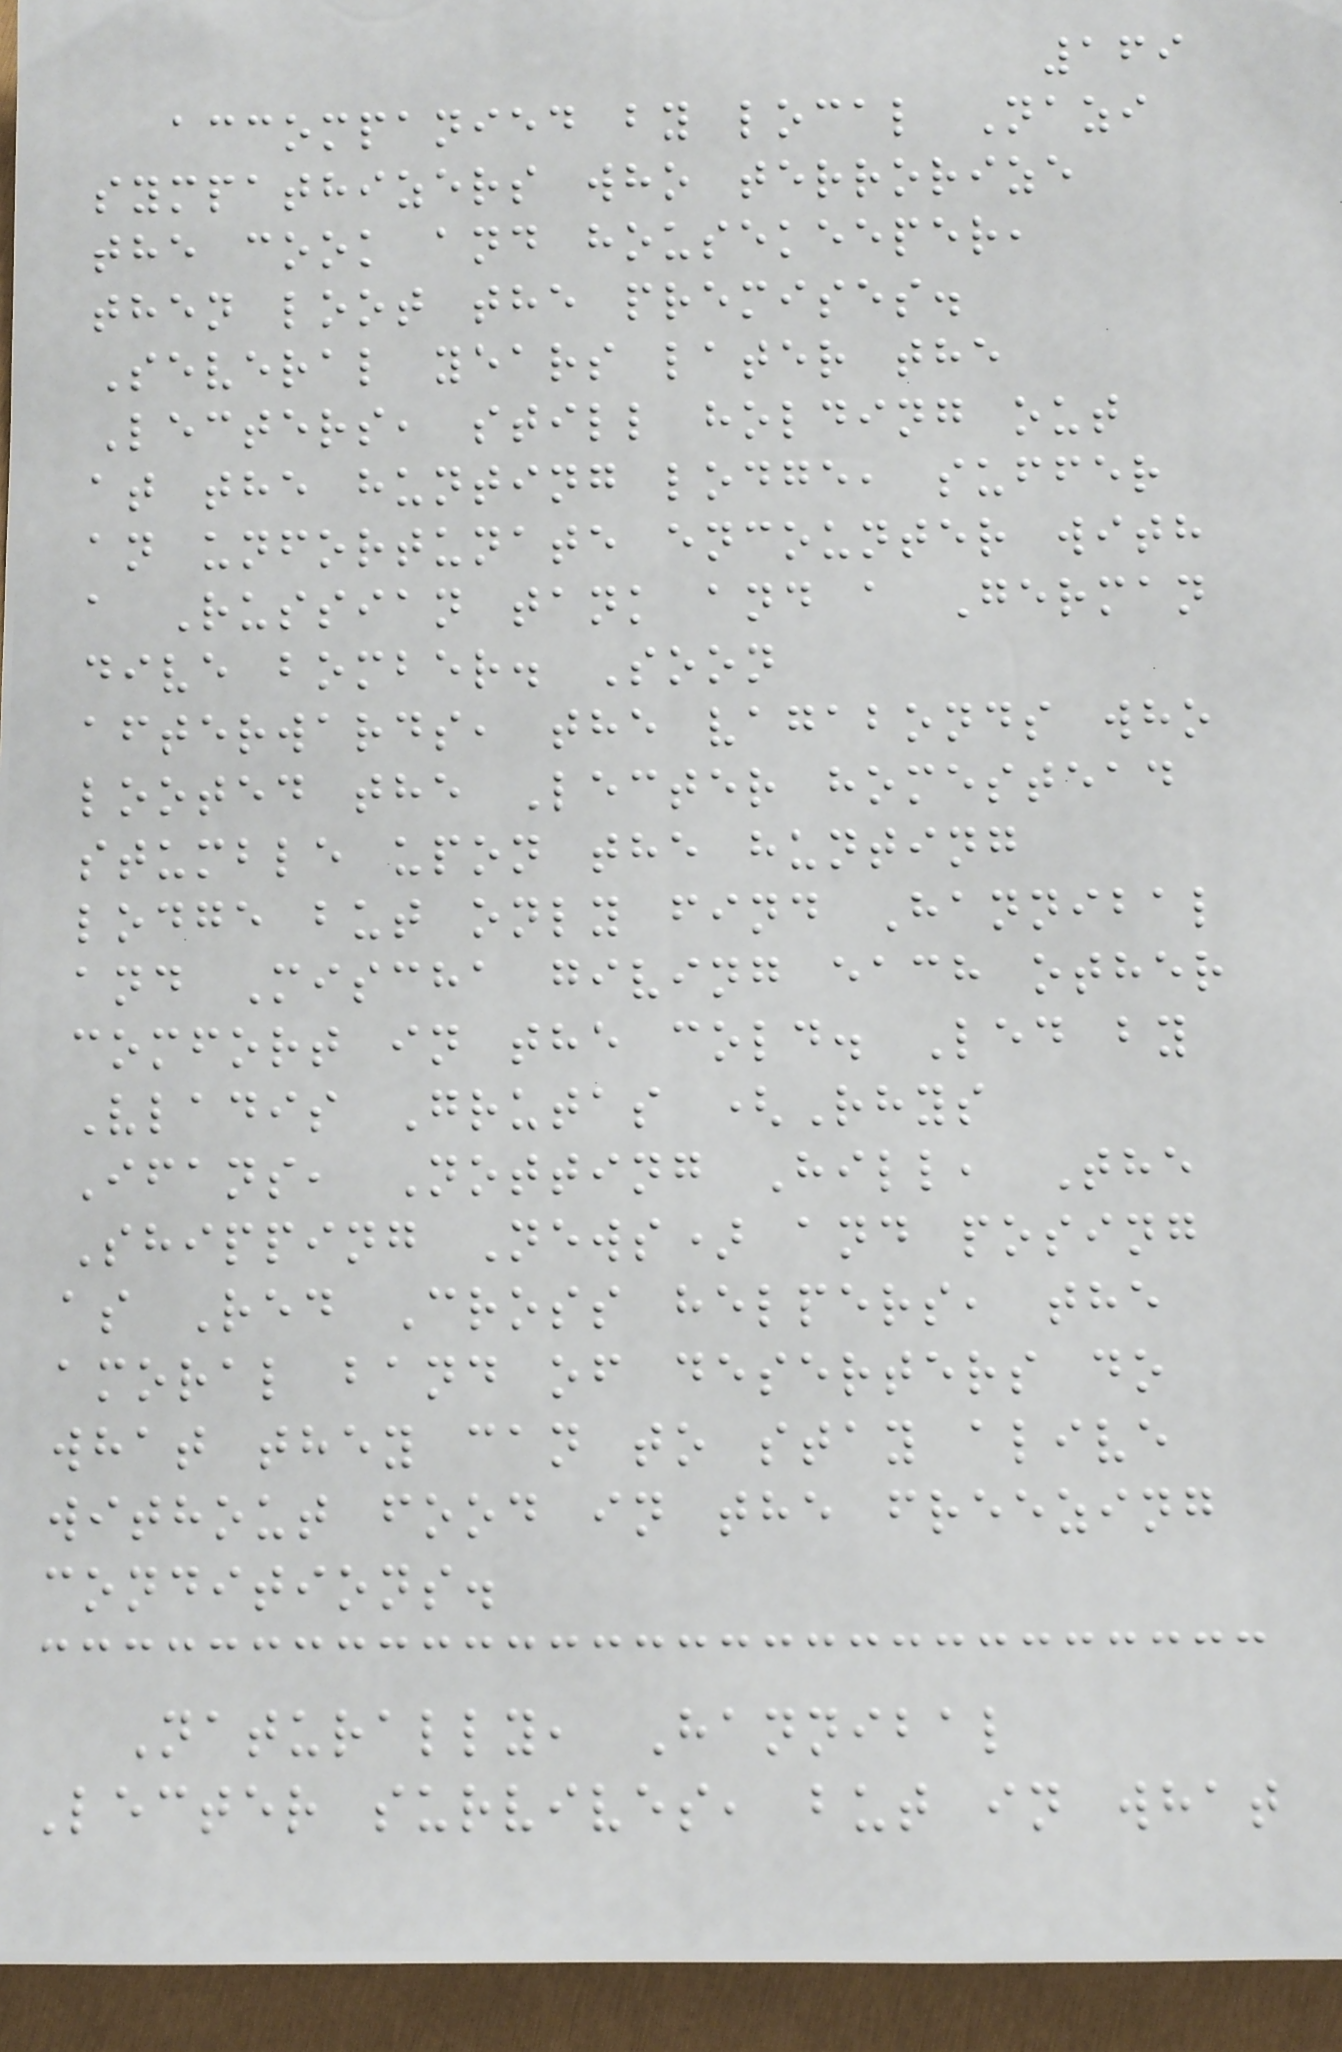169
accompanied by local Nazi
sympathizers who terrorize
the cook and housekeeper,
then loot the premises.
Several years later the
Lecters, still holding out
at the hunting lodge, suffer
an unfortunate encounter with
a Russian tank and a German
dive bomber. Soon
afterwards, the vagabonds who
looted the Lecter homestead
stumble upon the hunting
lodge but only find Hannibal
and Mischa giving each other
comfort in the cold. Led by
Vladis Grutas (Rhys
Ifans, Notting Hill, The
Shipping News) and posing
as Red Cross helpers, the
amoral band of deserters do
what they can to stay alive
without food in the freezing
conditions.
Naturally, Hannibal
Lecter survives, but in what
